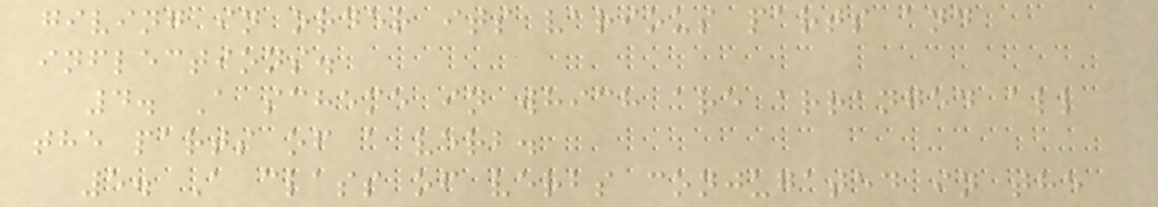giving in order its various parts and
inflections.
4. A scheme in which are arranged all
the parts of a verb.
5. A class of verbs conjugated in the
